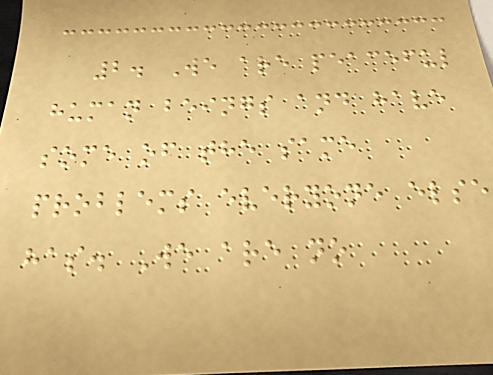2. We are peaceful
human beings and have
some of the same
problems everyone else
has. We are no
